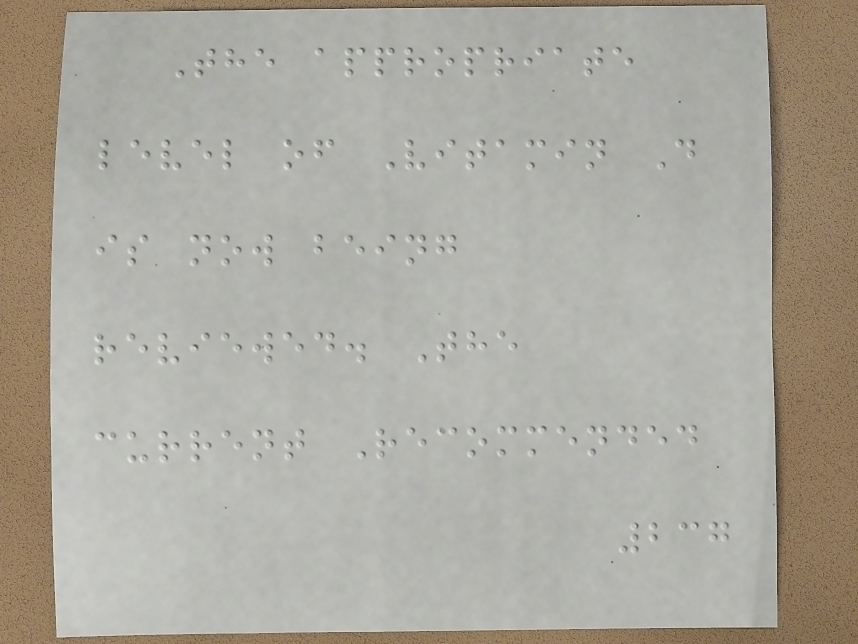The appropriate
level of Vitamin D
is now being
reviewed. The
current Recommended
237
